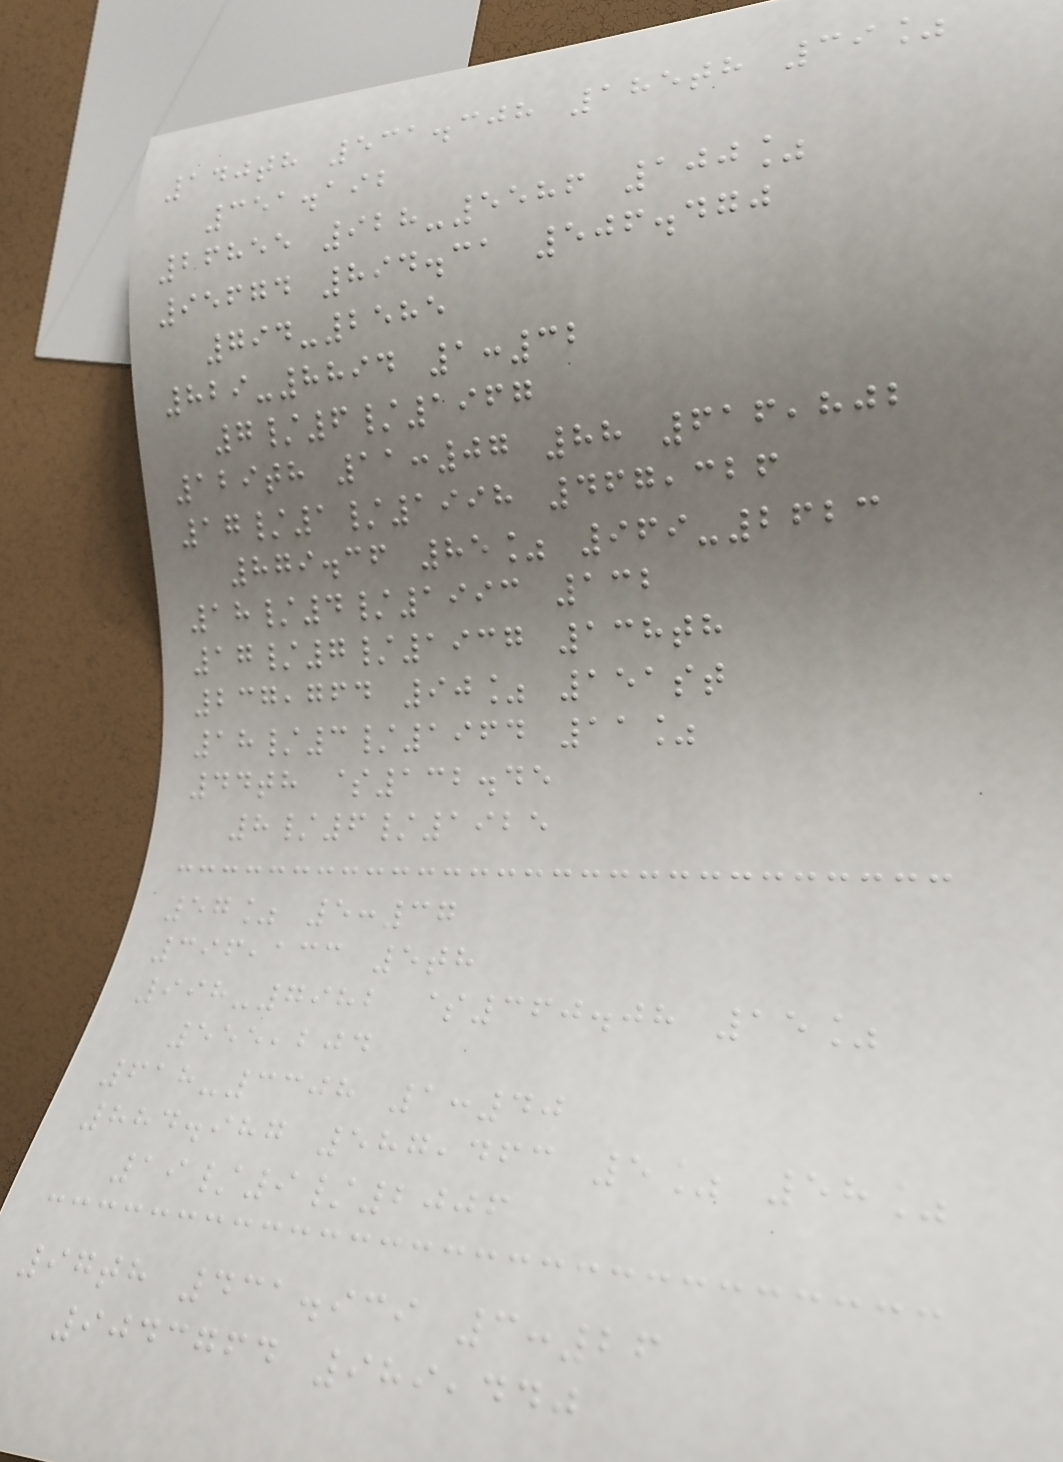140th 531.308 185th 39%
351.192
26855 928-5586 100%
95674 894.31 506.470
794-2585
829-8894 1:32
7/6/1967
129th 11:07 88 616,802
17/1/1998 467,326
879.36 85% 969-2623
18/4/1993 132
17/7/1937 138th
237,764 90% 151st
18/3/1964 11%
44th $132.45
8/6/1925
57% 5:37
396,133 5th
998-7982 $360.08 15%
555,204
618-3308 1:40
884.987 587,463 5% 58%
19/9/2006
97th 431.939 3:26
9043764 989,440
